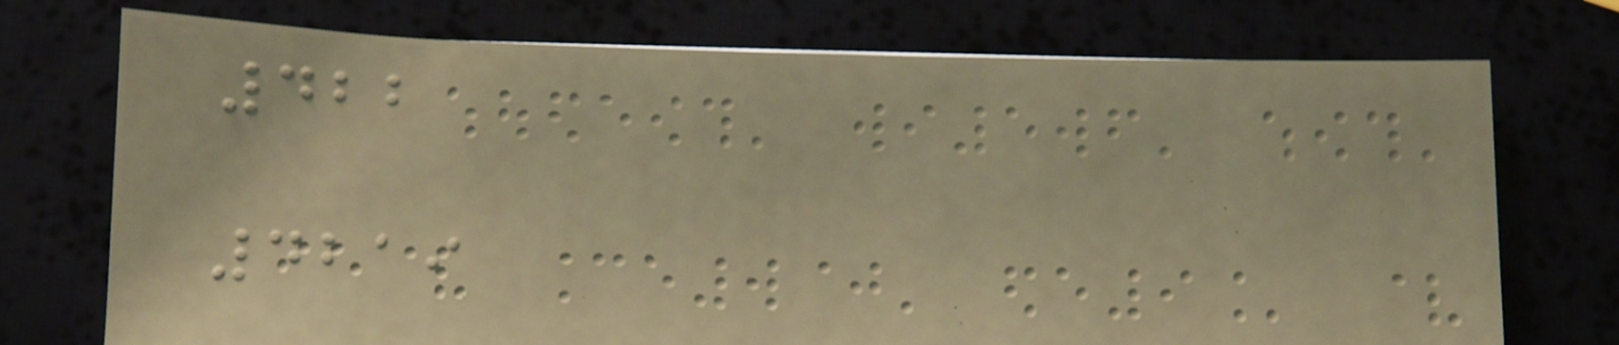422
4219
